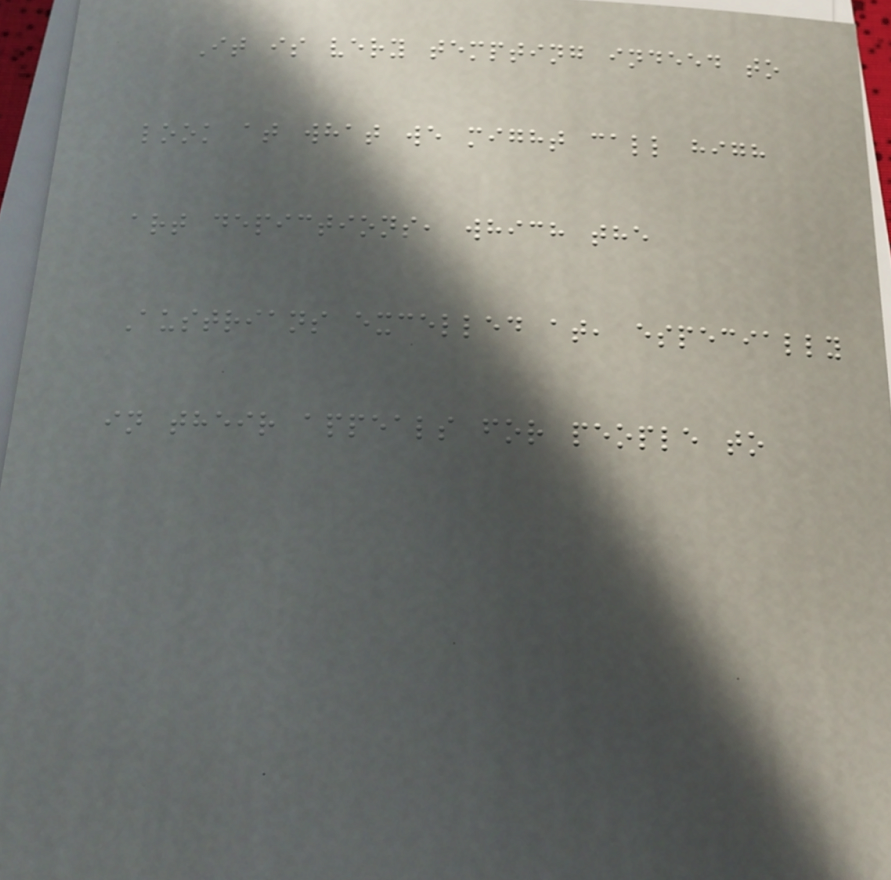It is very tempting indeed to
look at what we might call high
art depictions, which the
Austrians excelled at, especially
in their appeals for people to
